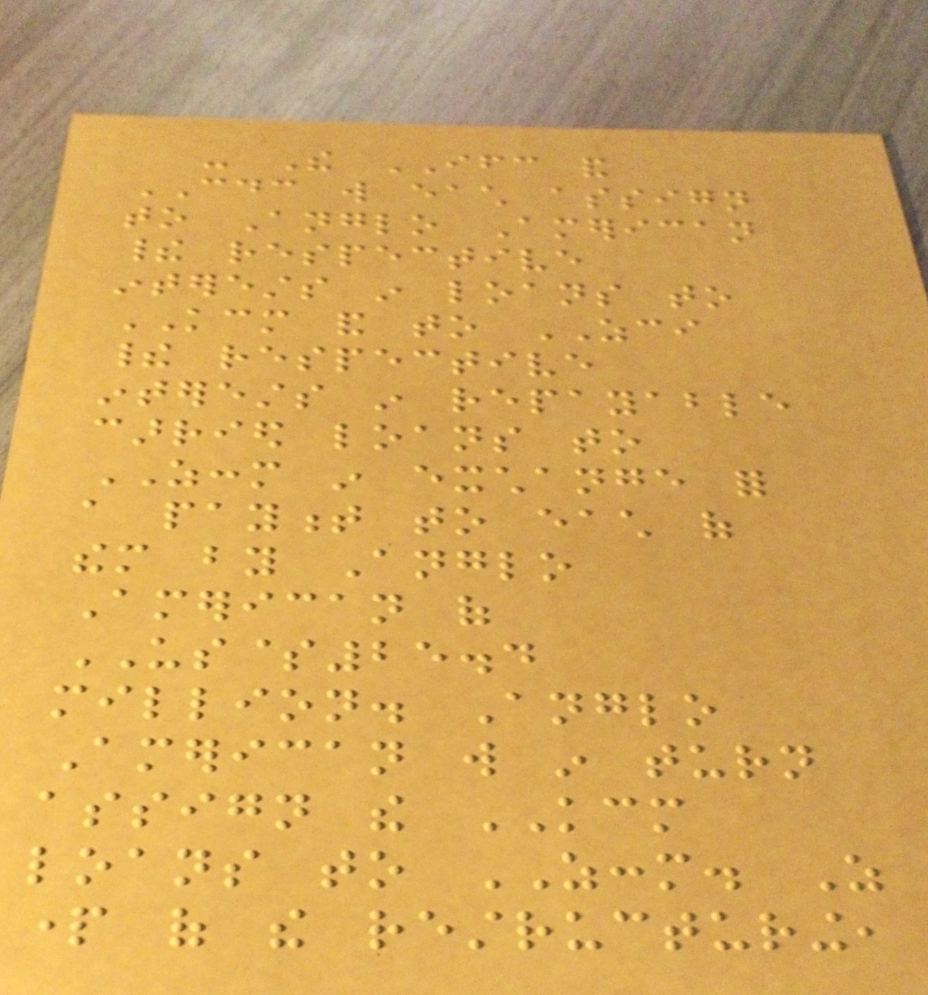- The IFC and
CDC will each assign
to Anglo American
their respective
interests in loans to
KCM and to ZCI
their respective
interests in repayable
carried loans to
ZCCM in exchange for
a payment to each of
them by Anglo
American of
US$25.4
million. Anglo
American will in turn
assign the KCM
loans to ZCCM. As
part of the restructuring,
